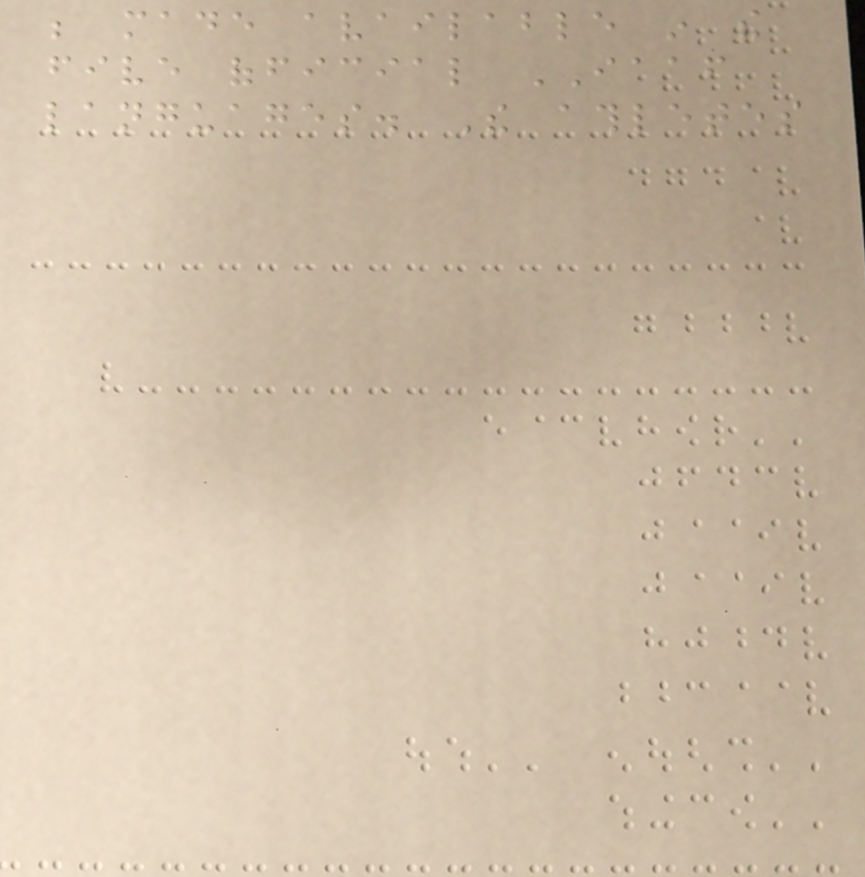be made available in the
five official IAAF
languages. The athletes
